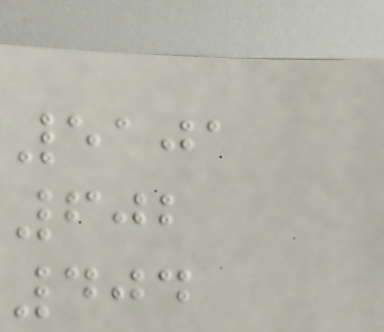5101
602
404
